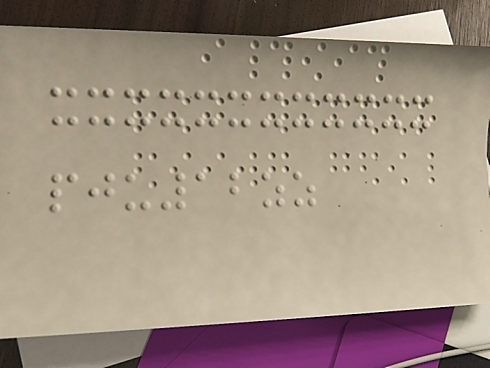pju12zz
